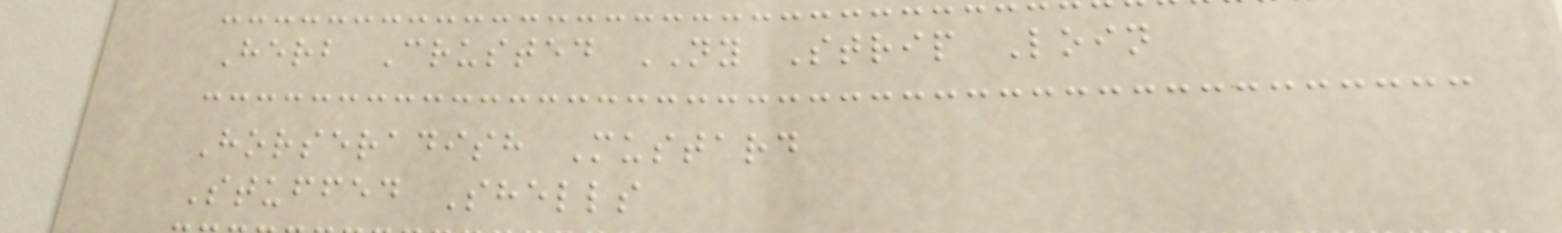Herb Crusted NY Strip Loin
Horseradish Mustard
Stuffed Shells
